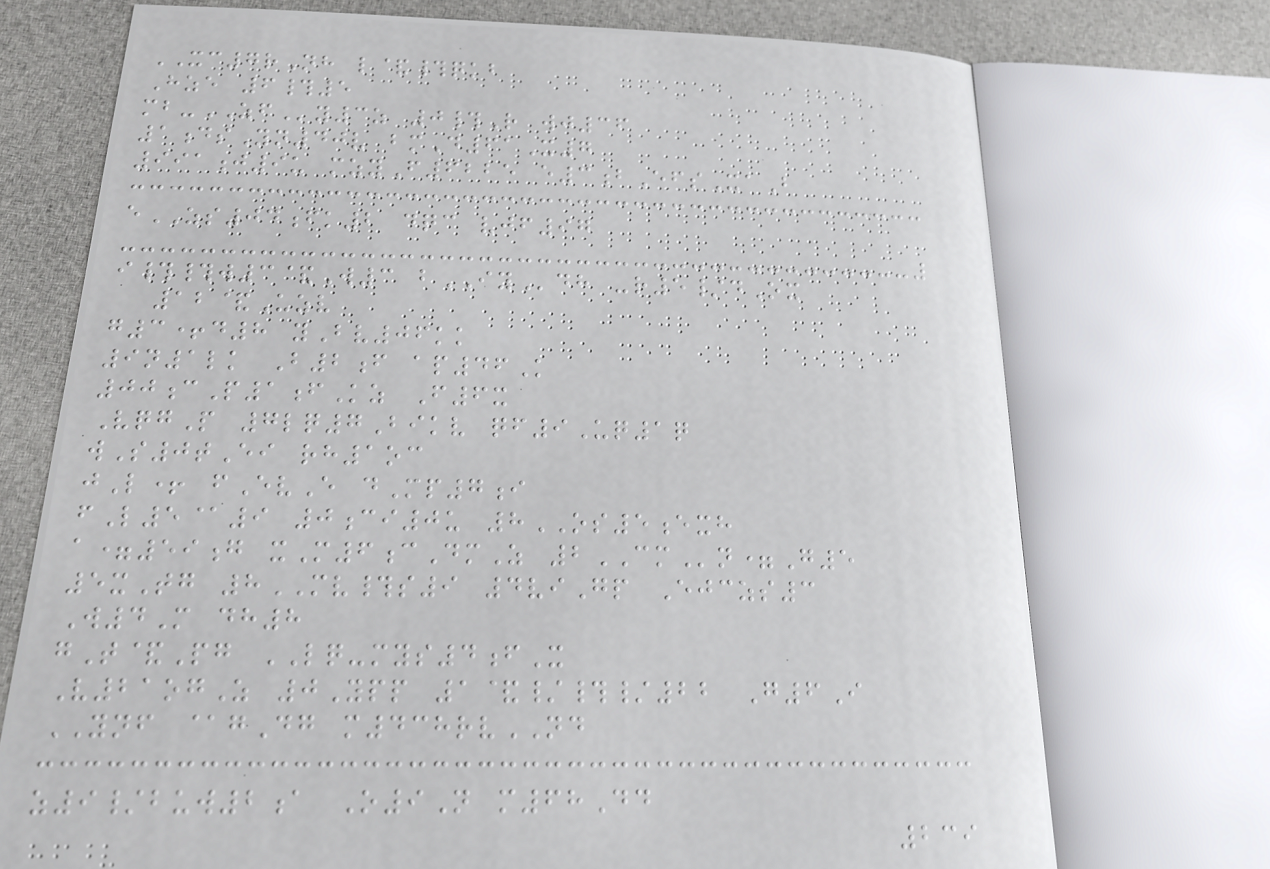XC7rNh l&#qkb
Hze 6#5
mb-ZFy3z 0#R wj36
1dsYn40v bmD61X7
991j9u mzyF6225 e3bEfsXaB
eZS04fk2 dqc vjf97
i##w3&W3 bIYdh -r5/dOx
12&Uzv
g3+d8 yBv06kk
9n1lk B2f ap46K
00cP1fKz F6x
VqgP 7lq7Bikv qf9Uq1q
wS0tEi rh1oc
jL+ fEvE dMp7i
fL5@9 0ci0u 8OS5exh
a=59g xM6cDmZ 2CMn=G5
5xTg 8MV#s9 4viGp Ejczs3
W4M dh8
gT&Pg LQ-mys4fX
V21ogZ 0Ypp 1&/#/22 G6I
YNF @gDg m438rvND
z9/buw2a O9N m68Dd
239
